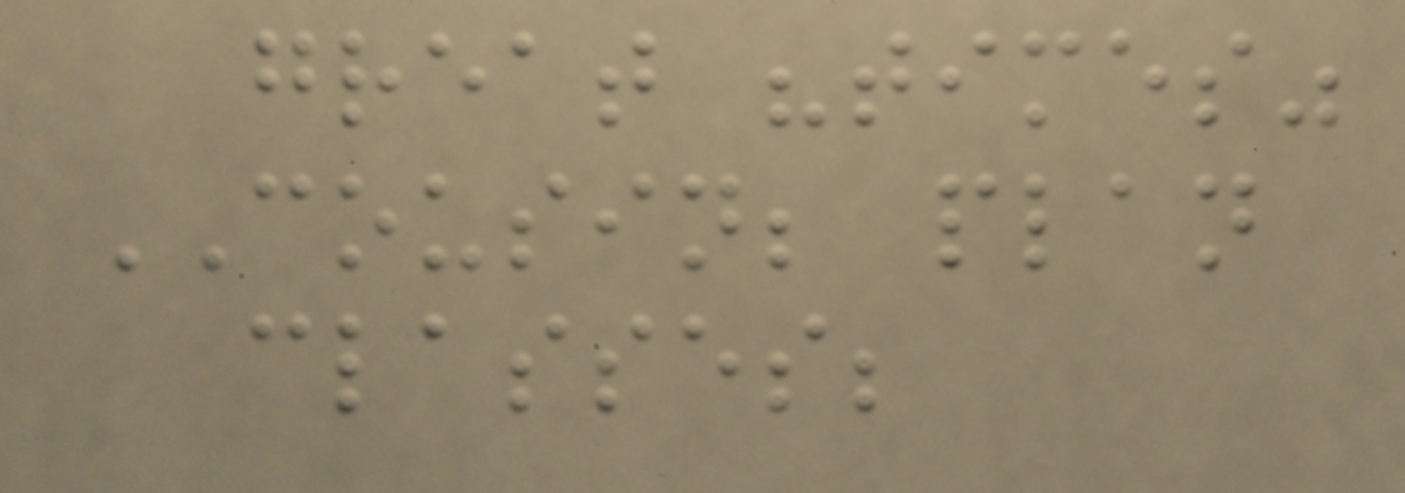great "times"
COUSIN; plan
classes;
